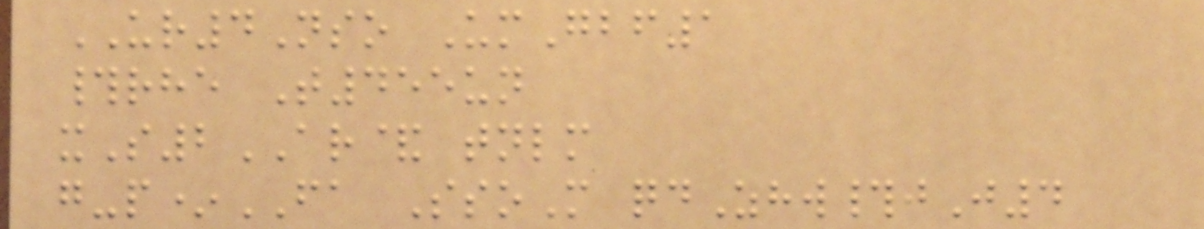UR4Nso UmGbf1
#rhe T455un
xS2AR& tnlm
g-p*FA SsoM qdZhw#jJ4
